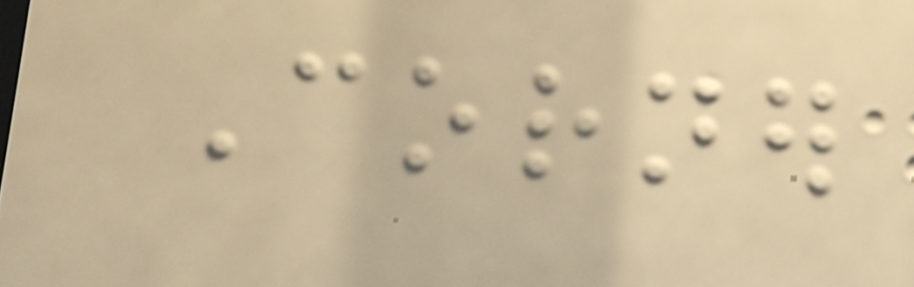Corner
